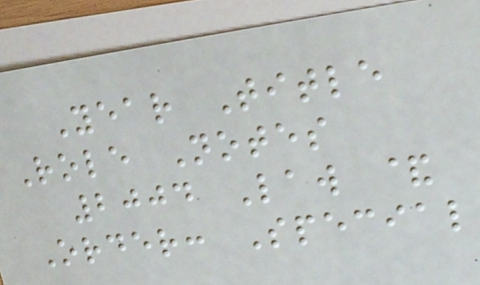Year Title
Role Notes
2004 Law &
Order: Special
